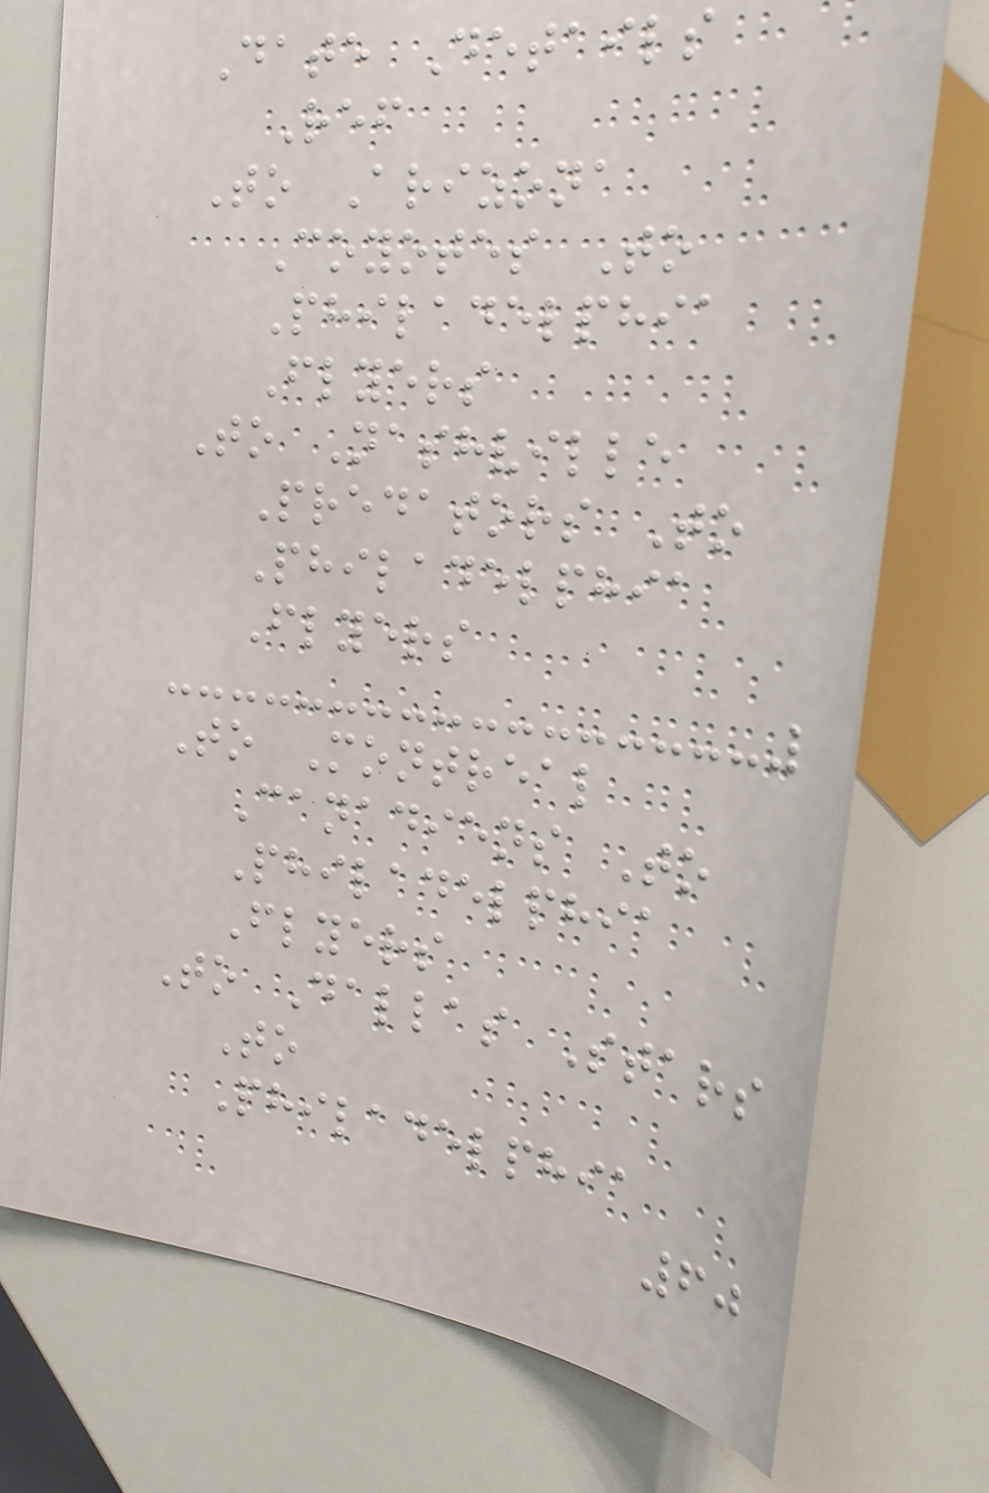Date Details
Ref
To Arizona
Coyotes To
Philadelphia
Flyers
To Nashville
Predators To
Philadelphia
Flyers
To Montreal
Canadiens To
Philadelphia
Flyers
To Dallas Stars
To
Philadelphia
60
